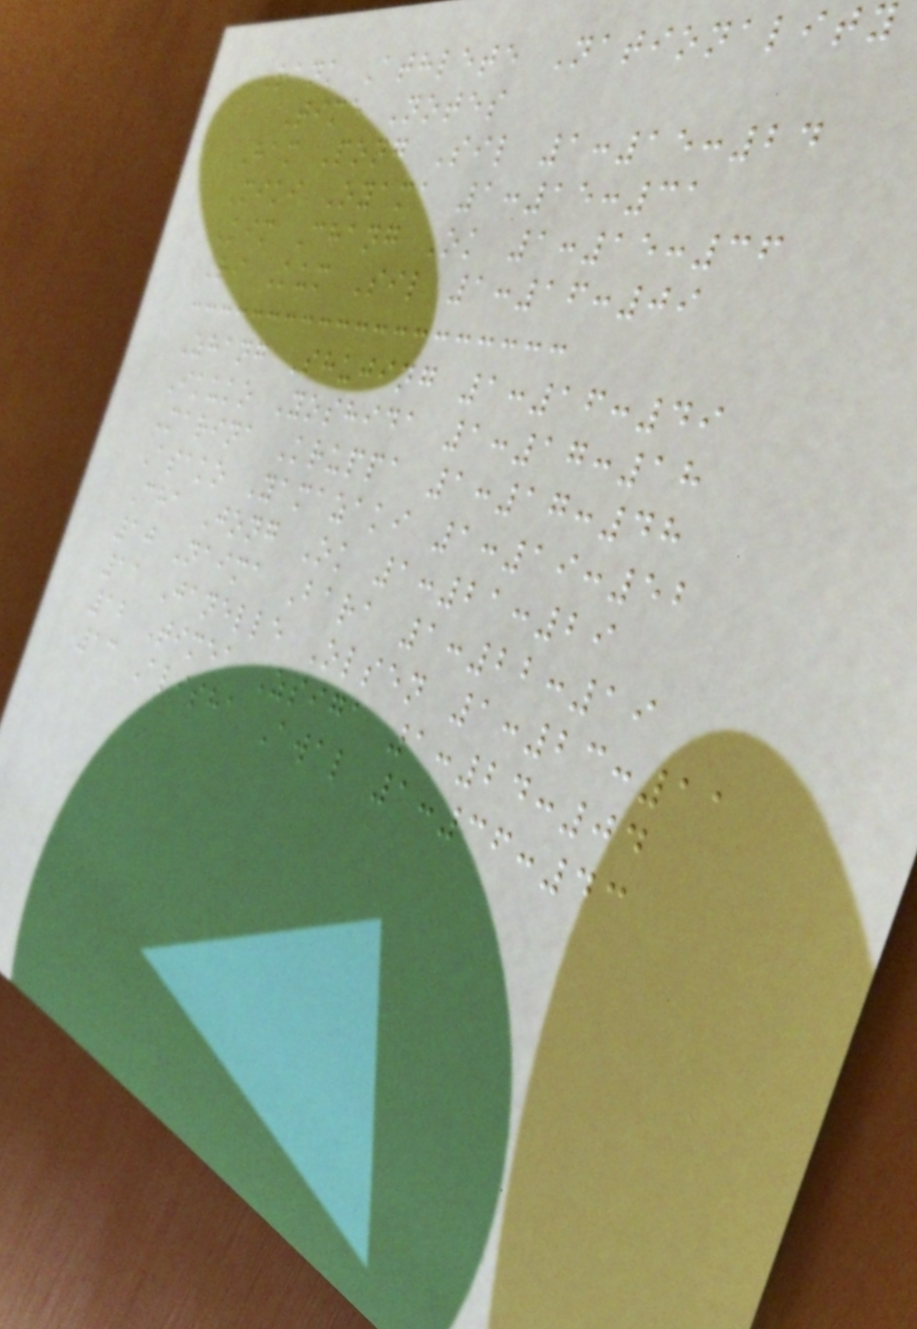Rank Athlete Nationality
Time Notes
Ham Pong Sil 1:15:24
Miki Oyama 1:15:31
Kim Chang Ok 1:15:36
Ri Kum Sil 1:16:09
Zhang Shujing 1:16:49
Ikuko Yoshida 1:17:18
Marina Kruppa 1:17:48
Asako Yamazaki 1:19:52
Cha Jong Ok 1:21:29
10 Naima Bara 1:22:19
11 Janelle Olsen 1:23:11
12 Timea Zsiga 1:24:04
13 Alisha Awal 1:36:43
